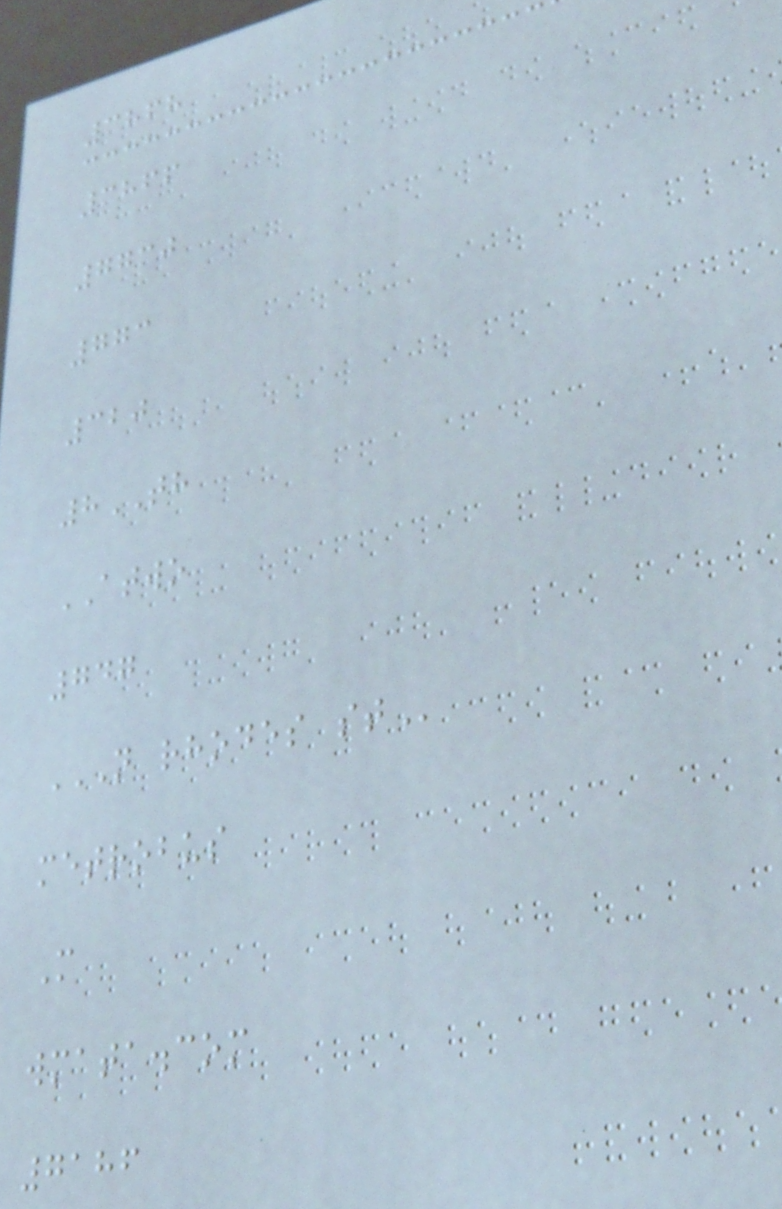3868
3866
7730
773
320
8TH
ATWO
747
N RHODES ST
metrobus
M
wmata.com
7186
